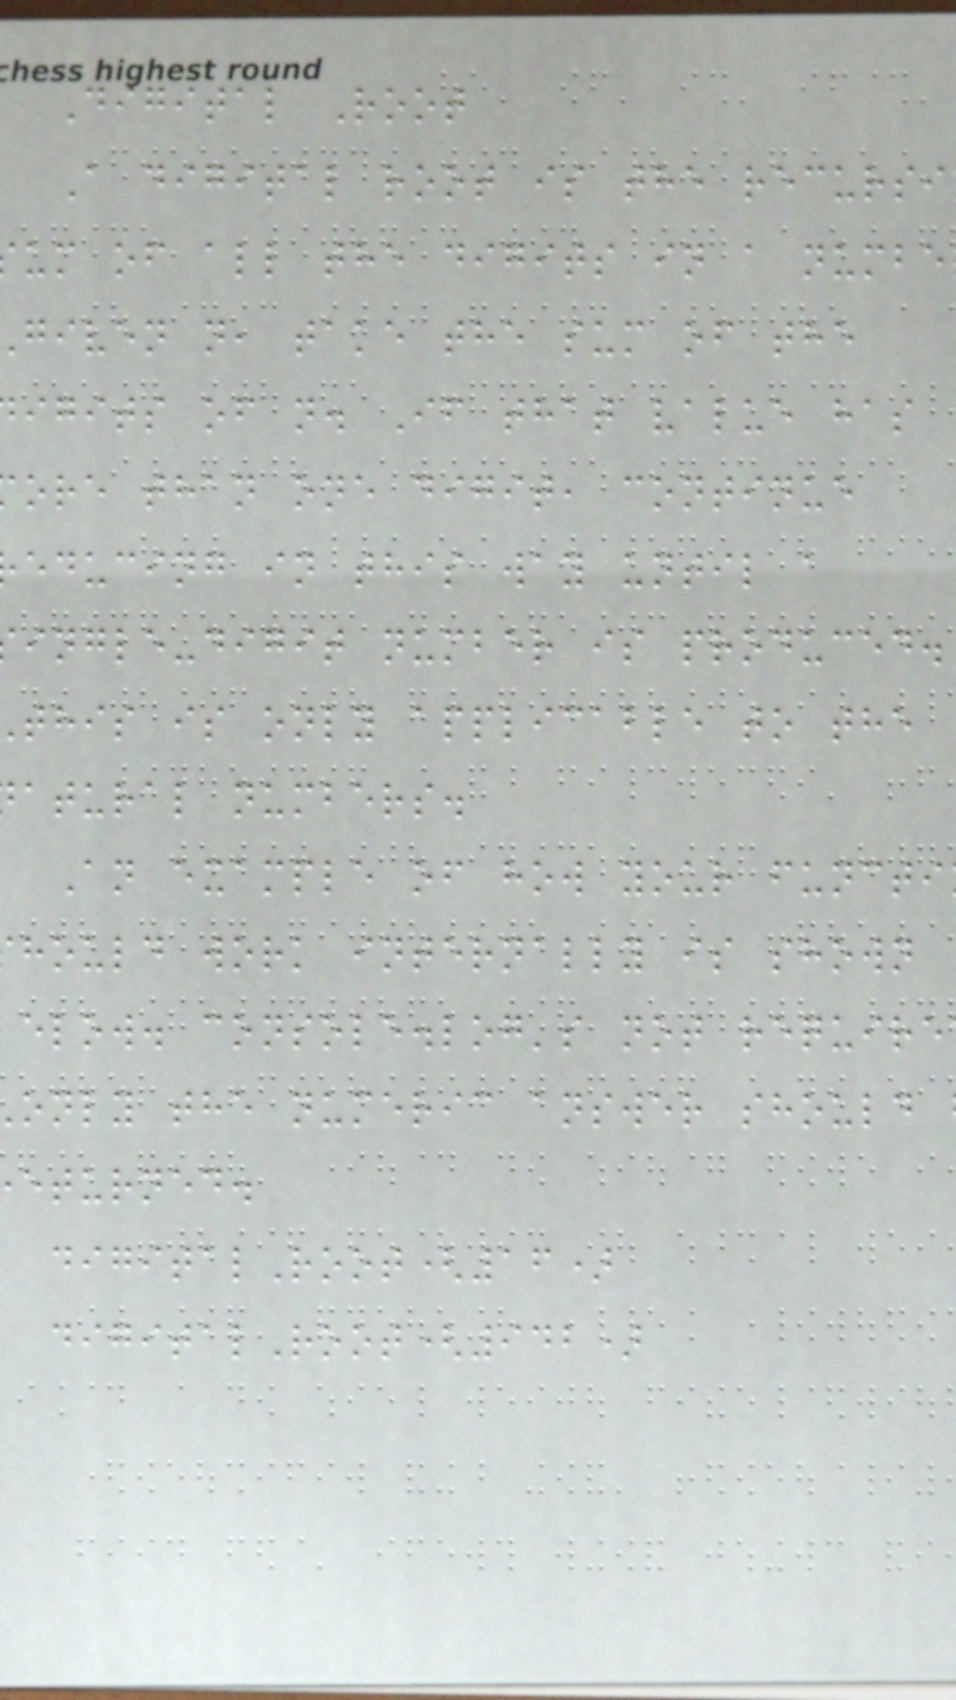Digital Root
A digital root is the recursi
um of all the digits in a numbe
given n, take the sum of the
igits of n. If that value has
ore than one digit, continue
educing in this way until a
ingle-digit number is produced.
this is only applicable to the
atural numbers.
An example of how your functi
hould work internally is shown
elow. console.log's not require
only the numeric answer should
eturned.
digitalRoot(16)
digitalRoot(942)
